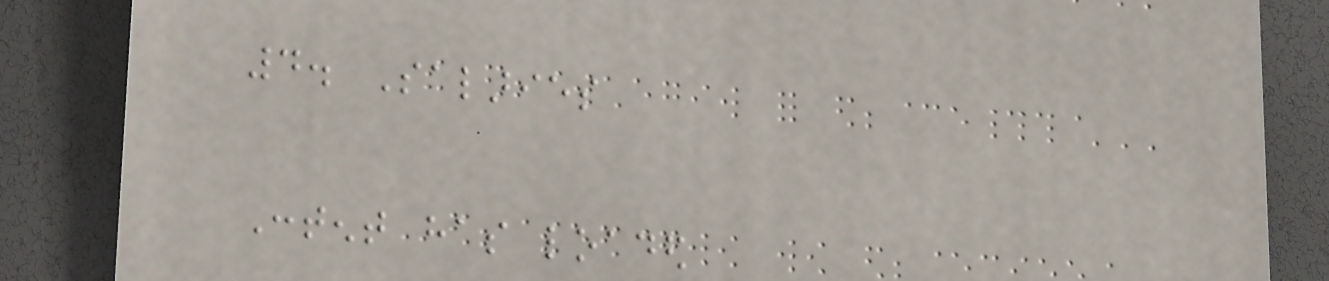4. Salaries
Content has loaded
